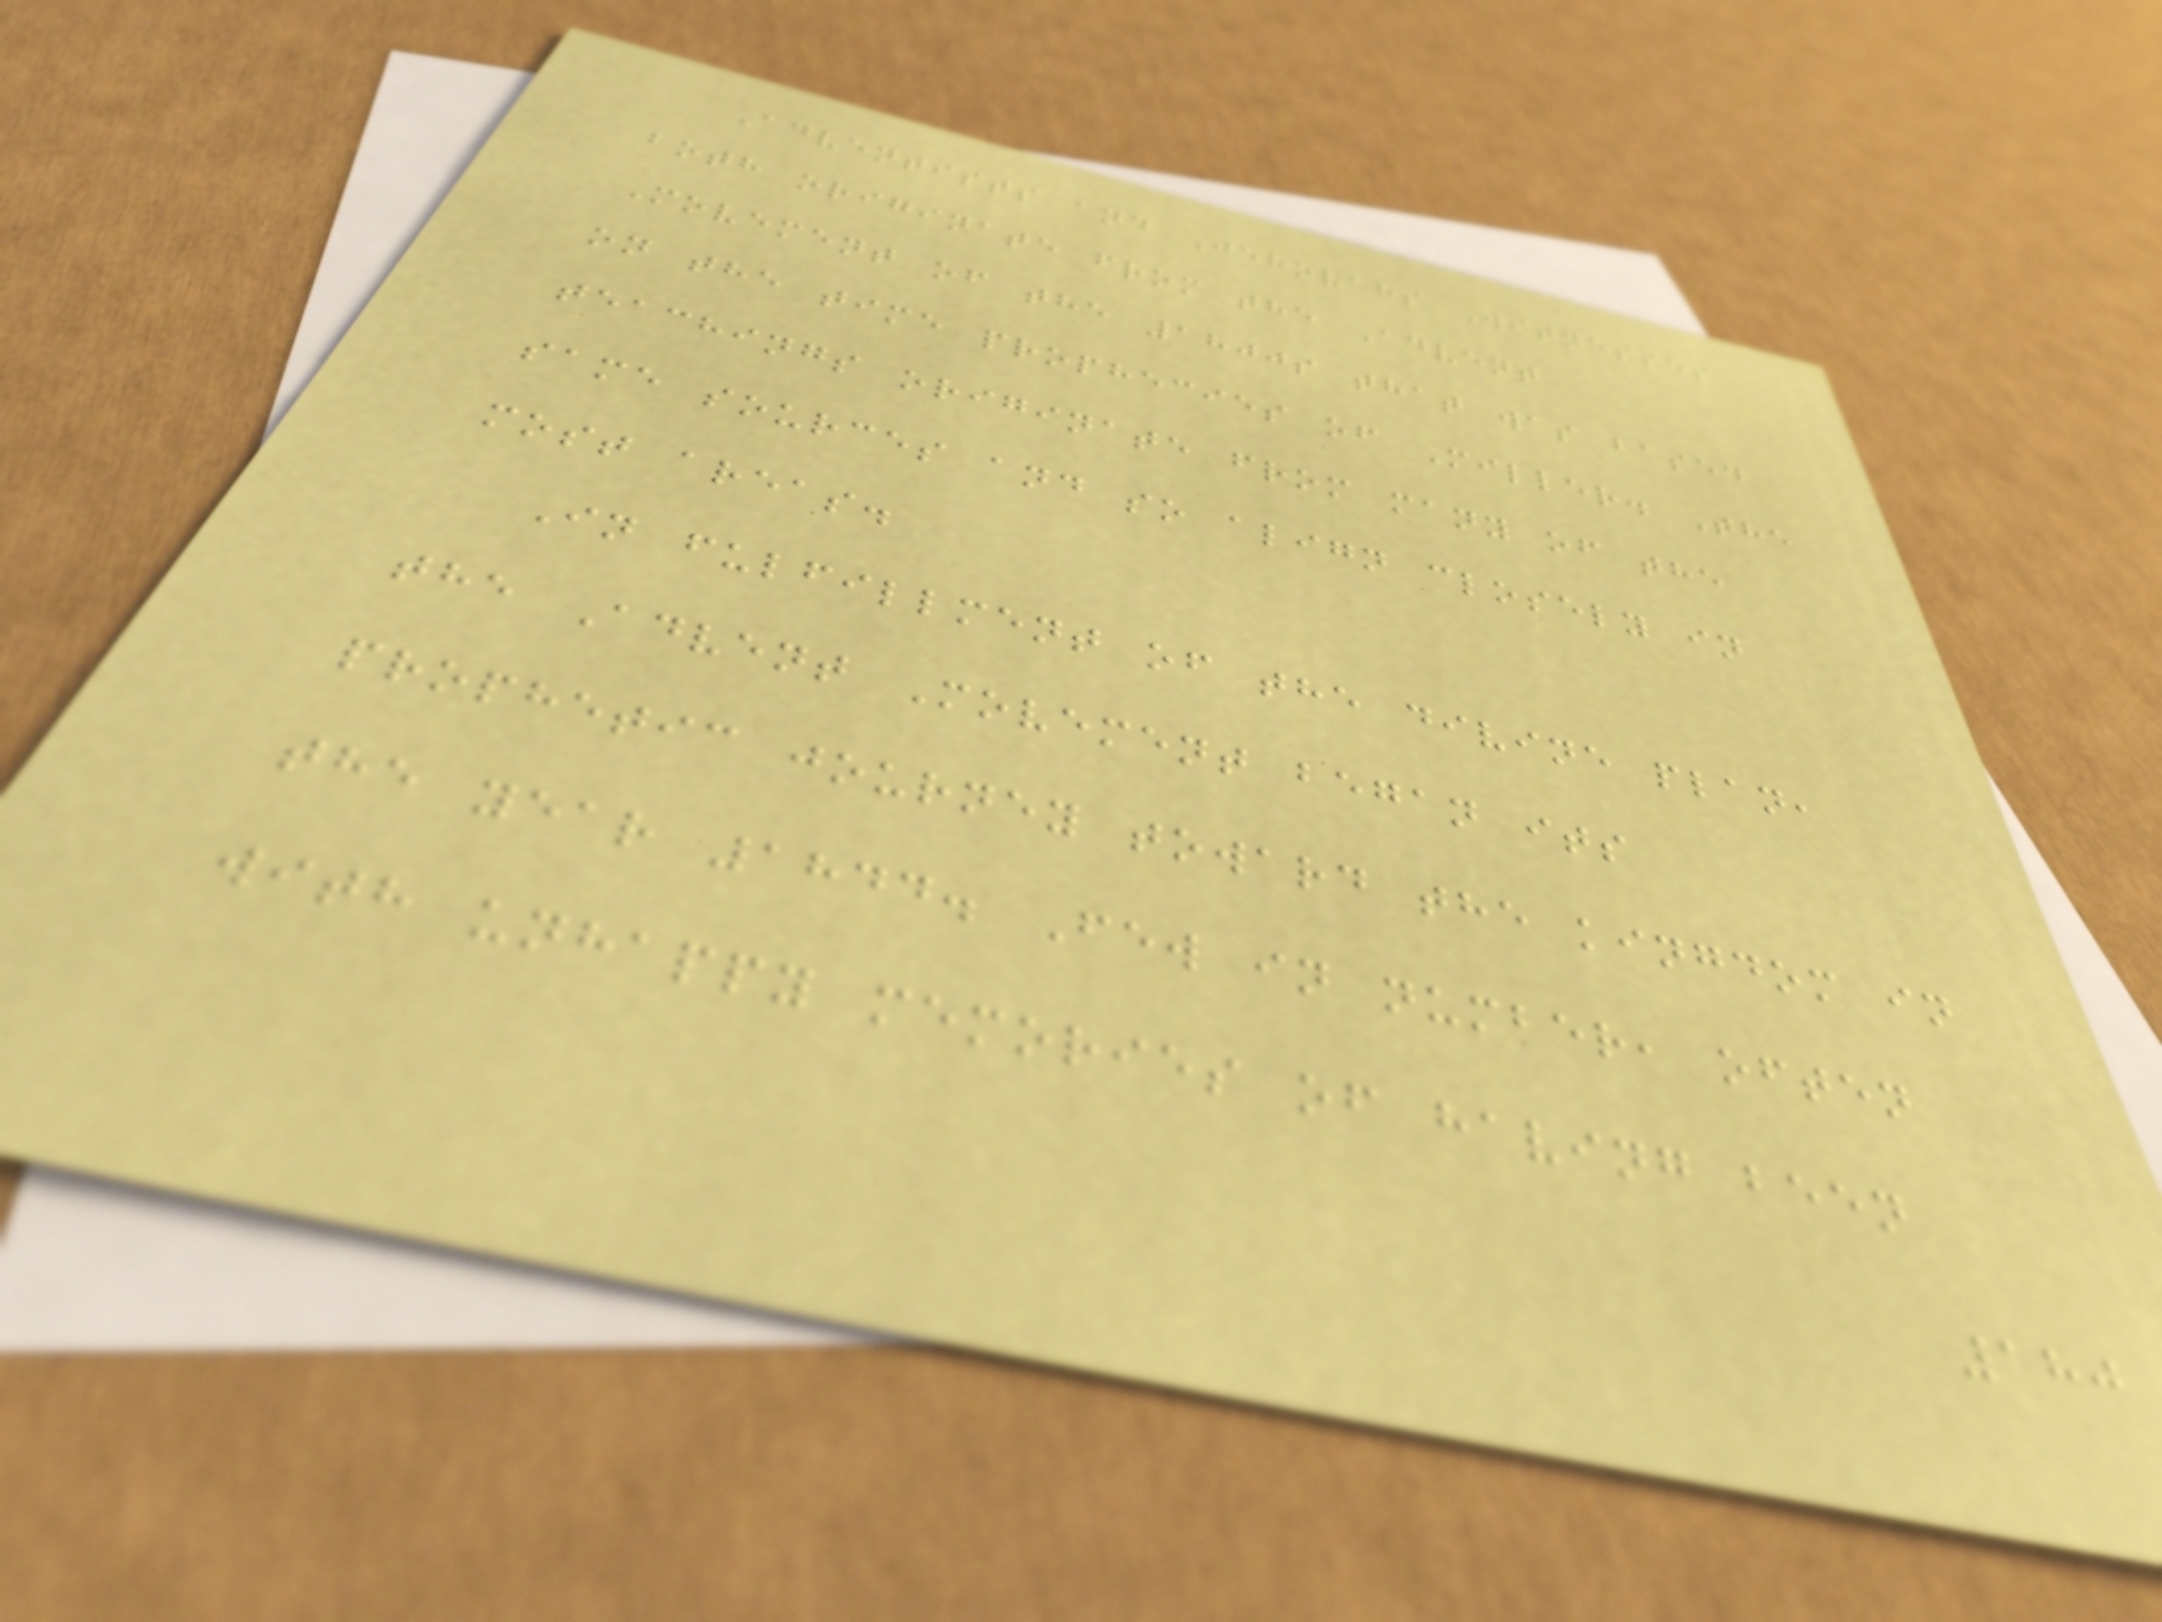Adventists and Jehovahs Witnesses
both originate from the Advent
Movement of the 1800s that was based
on the time prophecies of Miller. The
teachings originate from many of the
same sources and so align closely in
most areas.
In fulfillment of the divine plan,
the Advent Movement began its
prophetic journey toward the kingdom in
the year 1844. Few in number, often
with unhappy memories of having been
180
